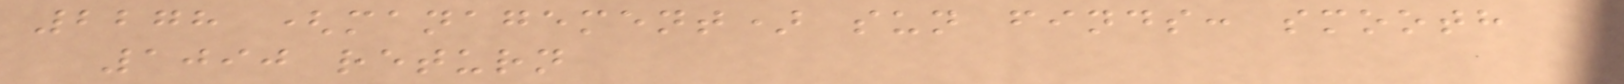2278 (management) sun finds: smooth
1090 return
